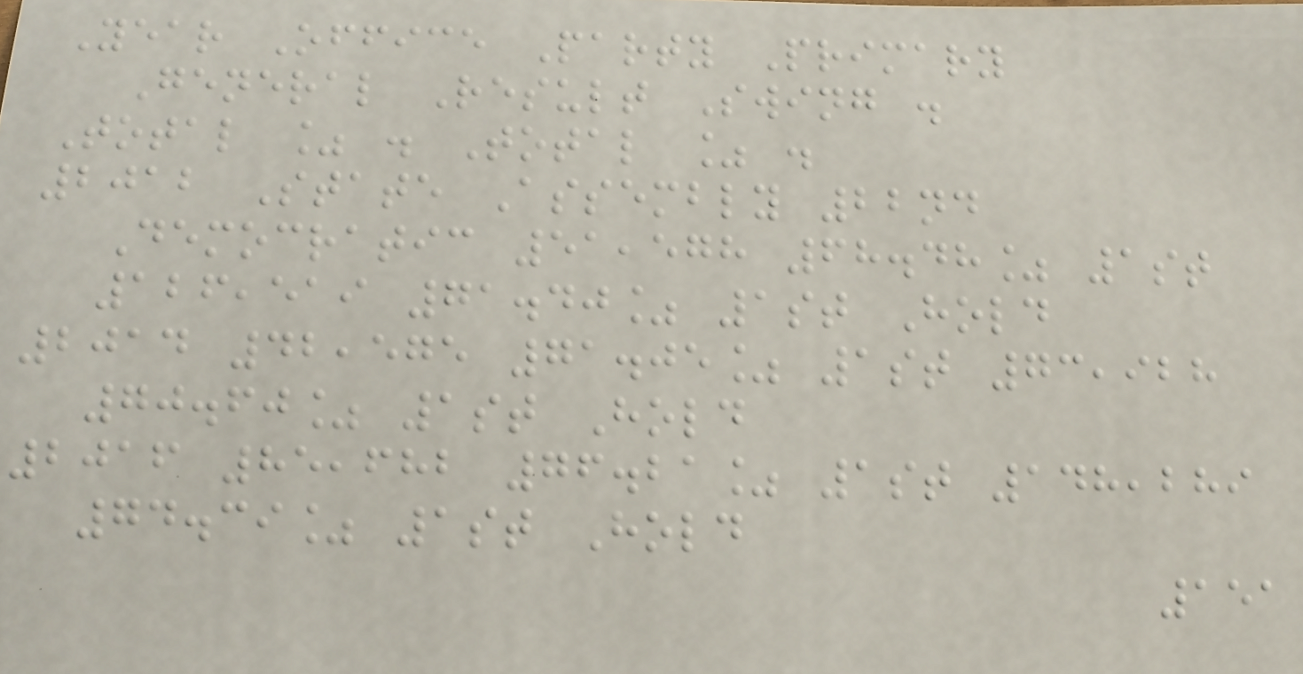Year Office Party Primary
General Result Swing .
Total % . Total % .
2012 State Assembly 22nd
Democratic 51,578 68.48% 1st
126,519 71.40% 1st Hold
2014 42,575 71.05% 1st 73,928
70.60% 1st Hold
2016 85,682 76.21% 1st 148,289
74.39% 1st Hold
151
